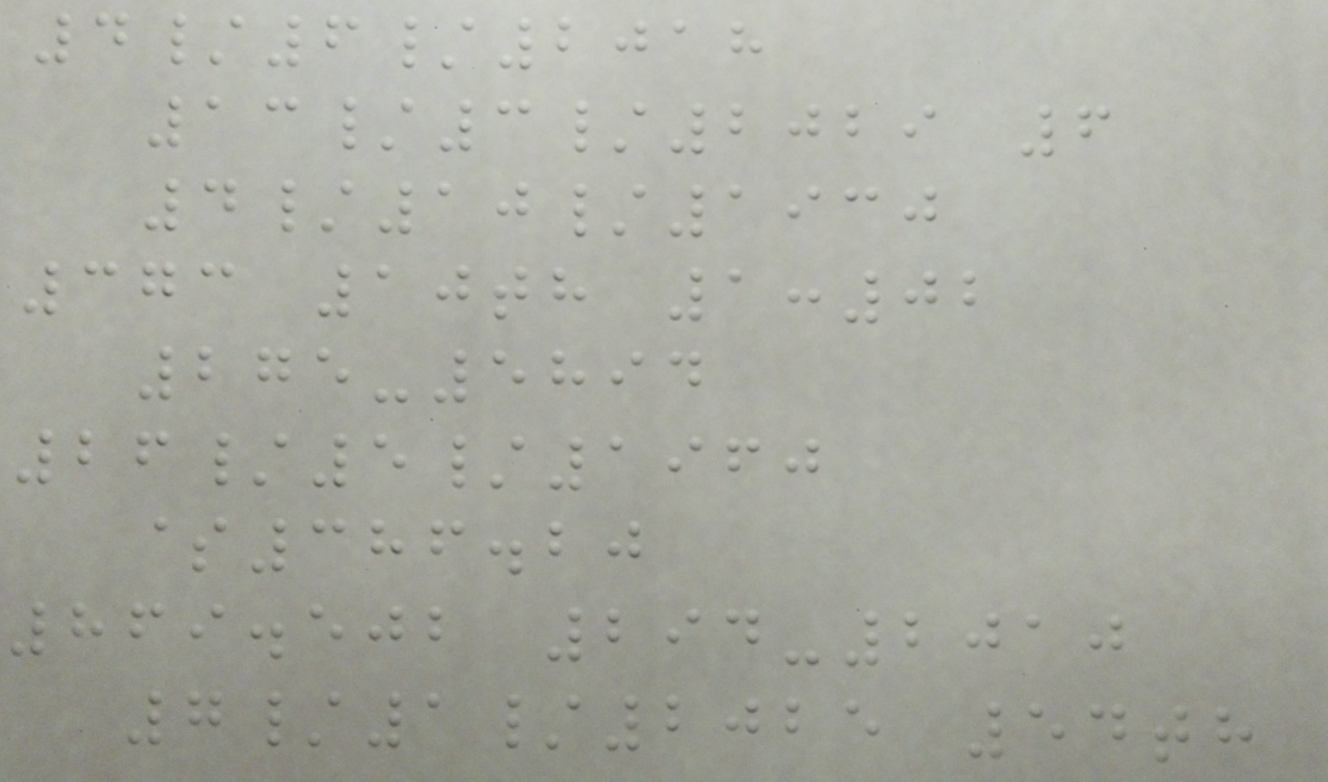4/6/2018
13/3/2029 6
4/10/1930
373 10th 1:02
275-5894
26/5/1960
$386.20
869.502 294-2010
7/1/2025 54th
